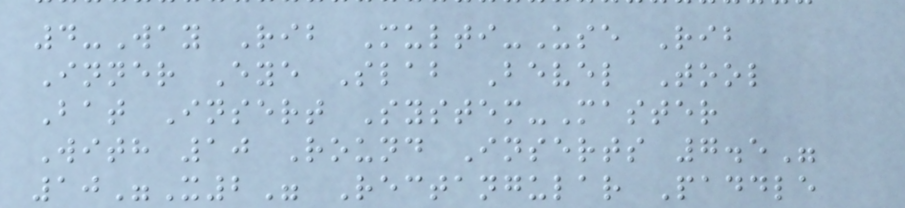4-Way Rib Multi-Use Rib
Inner Eye Slab Bevel Tool
Bat Insert System-Master
With 10 Round Inserts 7.5"
10"X2" Rectangular Paddle
